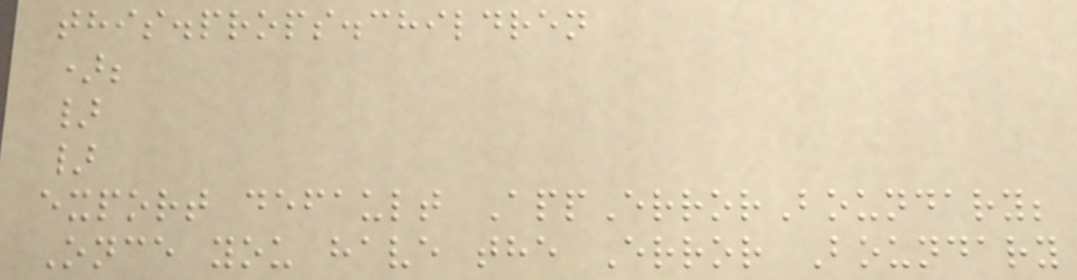this.props.children
);
}
}
export default AppErrorBoundary;
Once you have the Error Boundary
